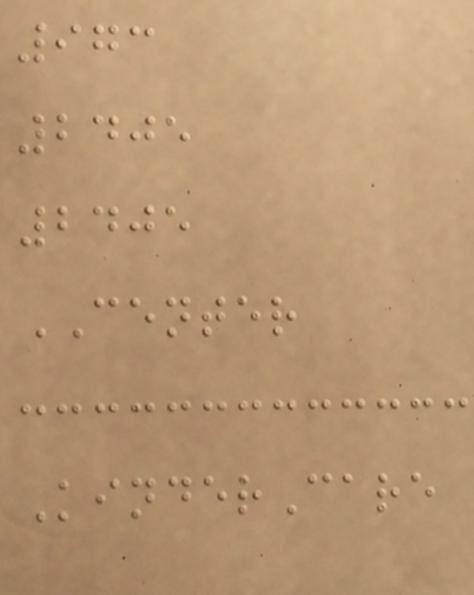973
2405
2405
CENTER
KinderCare
